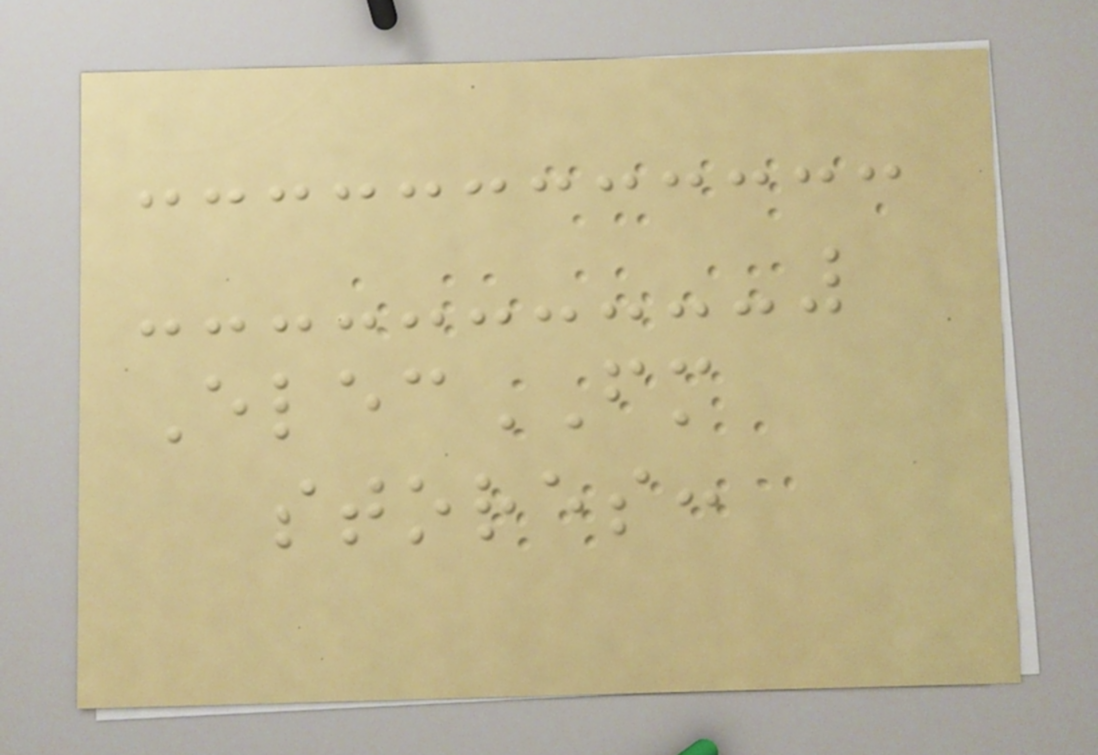ElecFM
stores:
